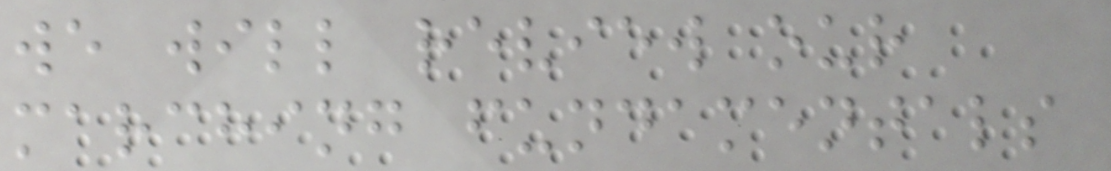we will review our
marching fundamentals
